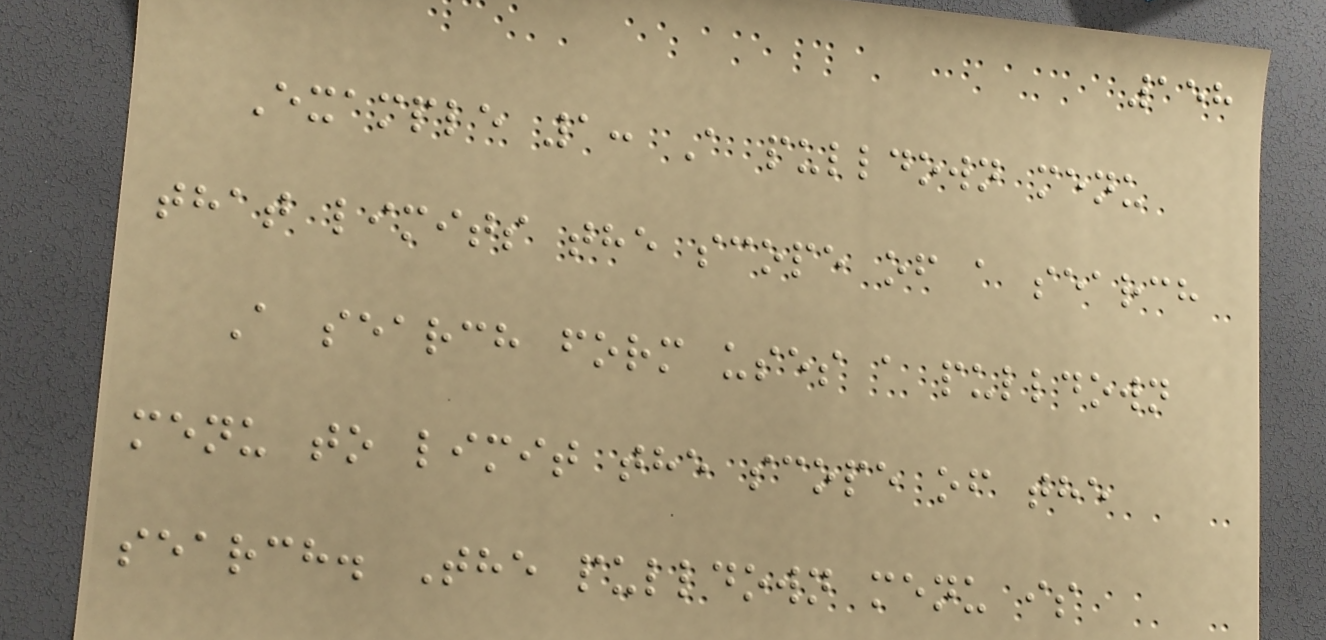158
Example 1: A pulldown menu
that limits the scope of a search
A search form uses a pulldown
menu to limit the scope of the
search. The pulldown menu is
